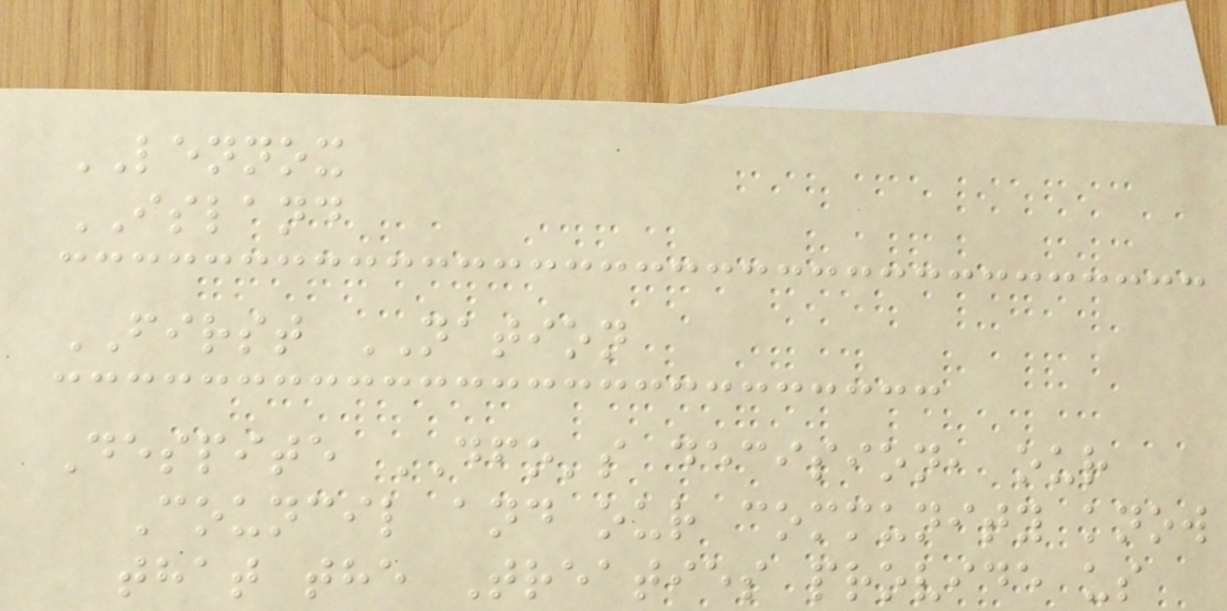LENNOX
ISLAND
FIRST NATION
Despite DFO's decision, our
Council and our community know
that the Treaties provide us
